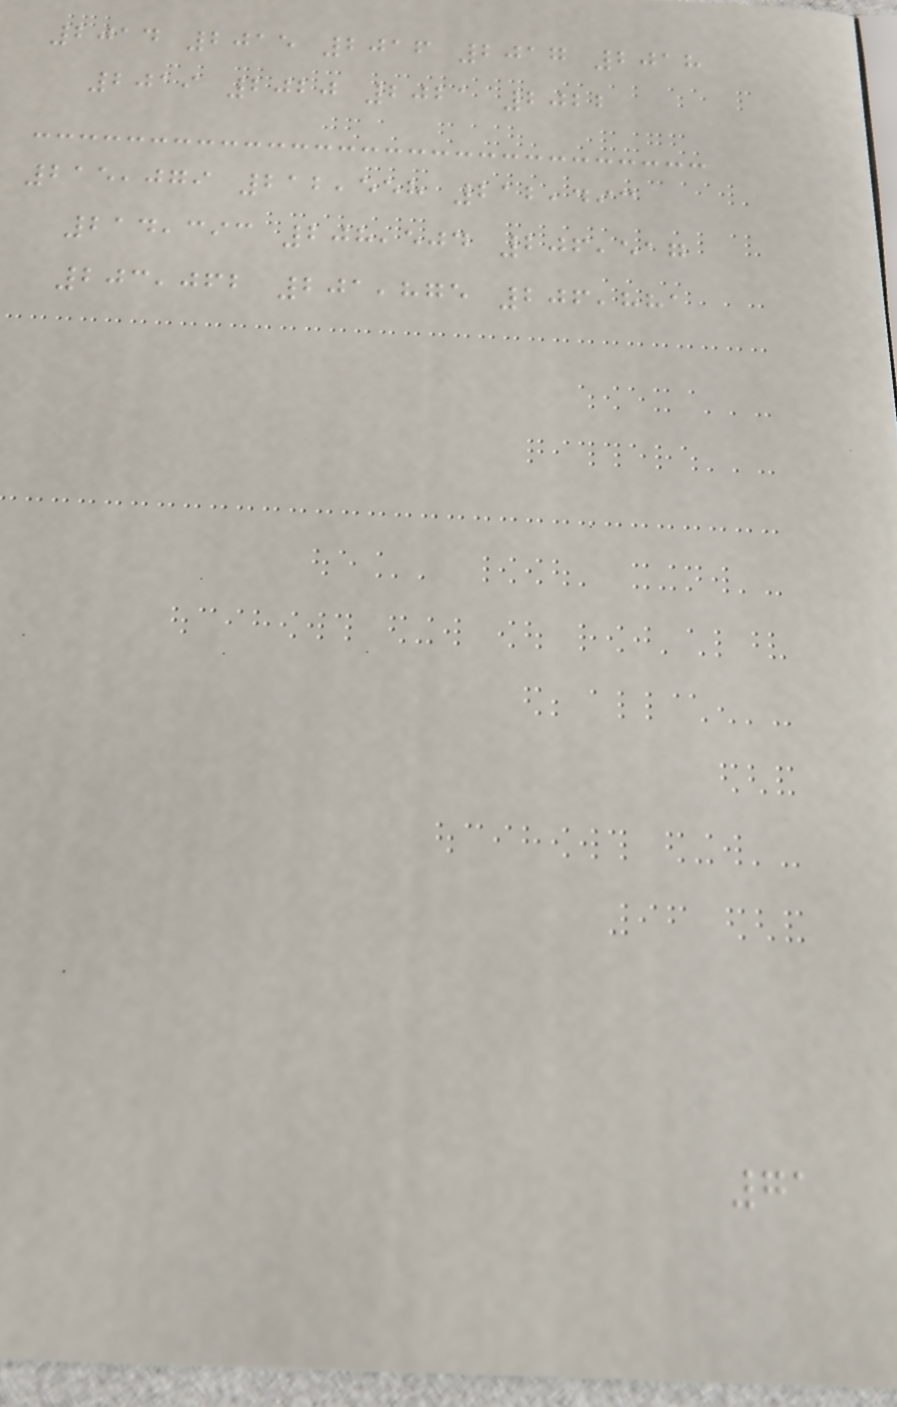2014 2015 2016 2017 2018
2019 2020 2021 2022
215,079 212,558 212,493
214,393 208,504 206,517
203,062 201,875 206,881
71
